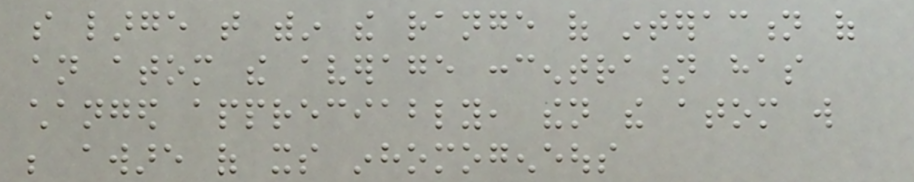so large that within the range of interaction of
an atom the average concentration has
changed appreciably, then the atom will
be aware of its inhomogeneous
